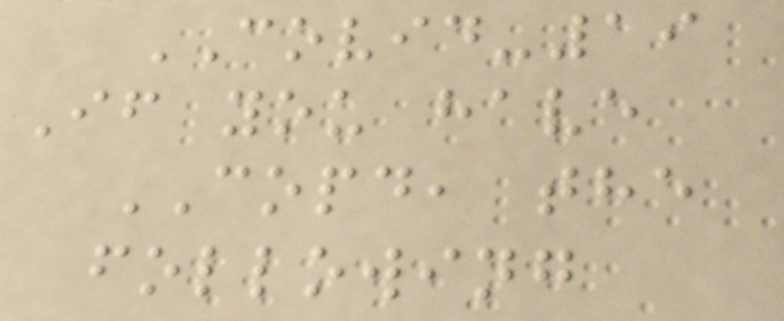COVID-19
If you have
COPD, the
following
